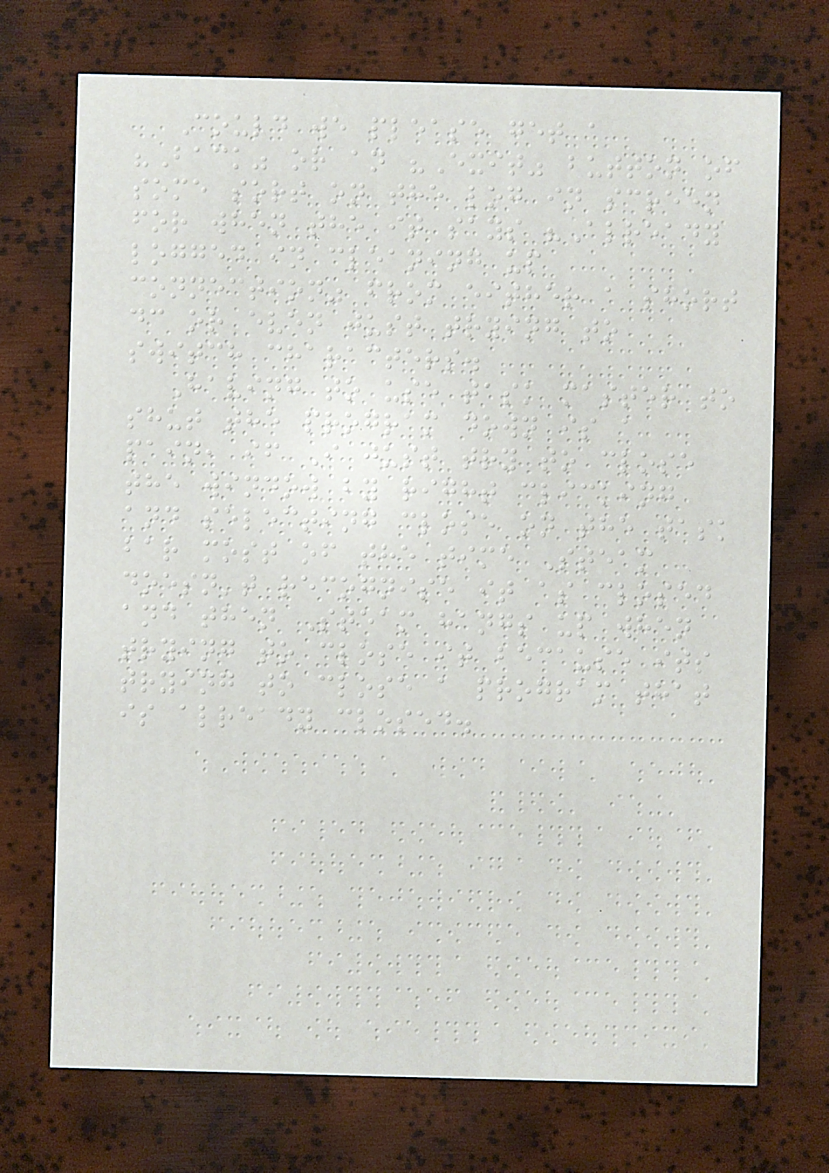Could we please get a
"Back" or an "Exit" button of
some sort on the log in screen
for when the it says "Already
logged in cleaning up
connection" from either a short
dc or even just trying to
switch characters.
Having to use task master to
shut the program down is a
pain, if I just try to close
the window by right clicking
and selecting close on the task
bar most of the time Steam
doesn't recognise it as closed
and then Steam hangs up when
trying to close it because its
trying to close a program that
is already closed.
